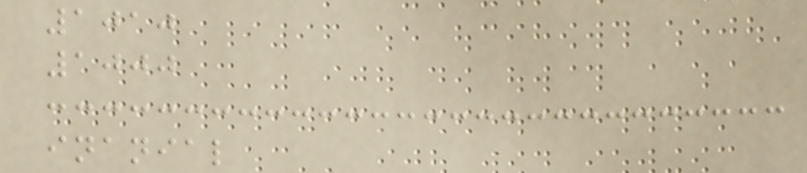1010
1000
inanial
